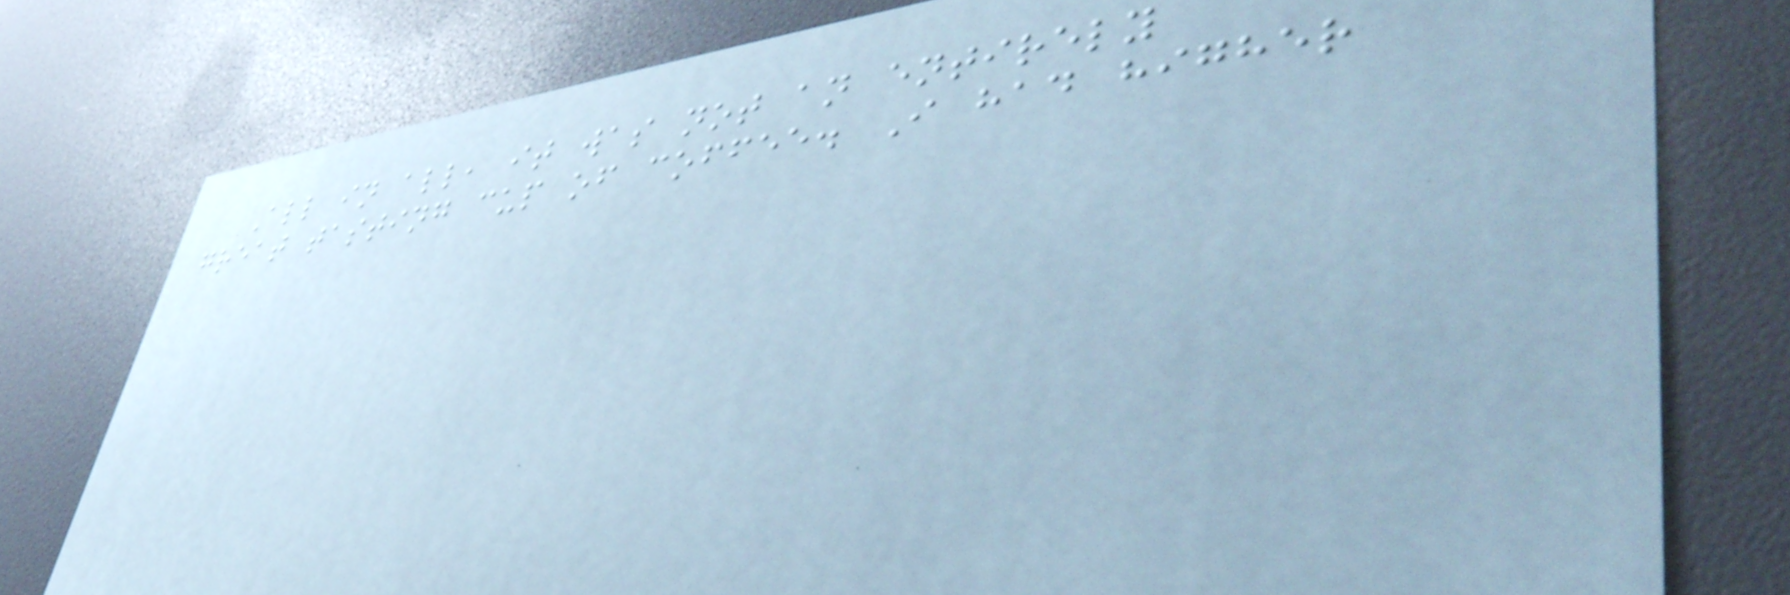All in all, it was not an entirely
great tasting cup of coffee. I had higher
